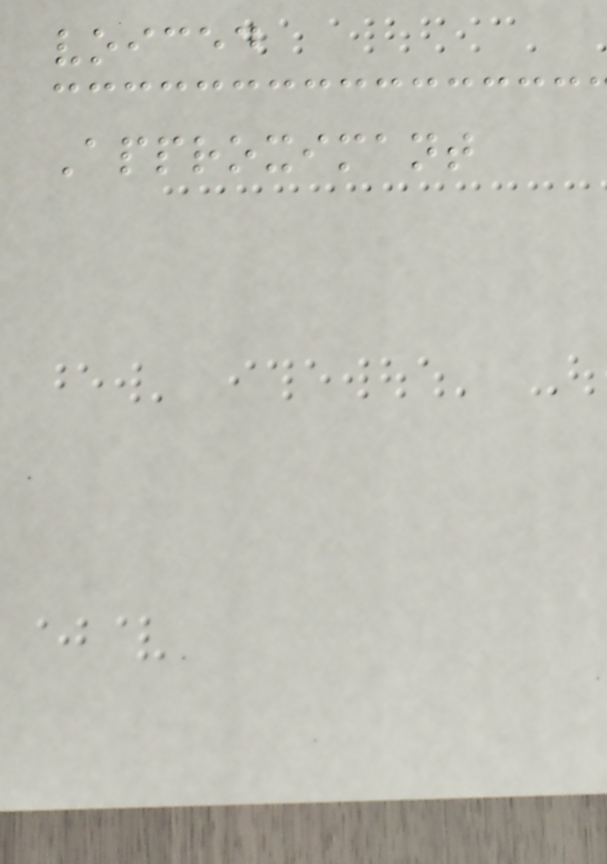voiced
Approximant
